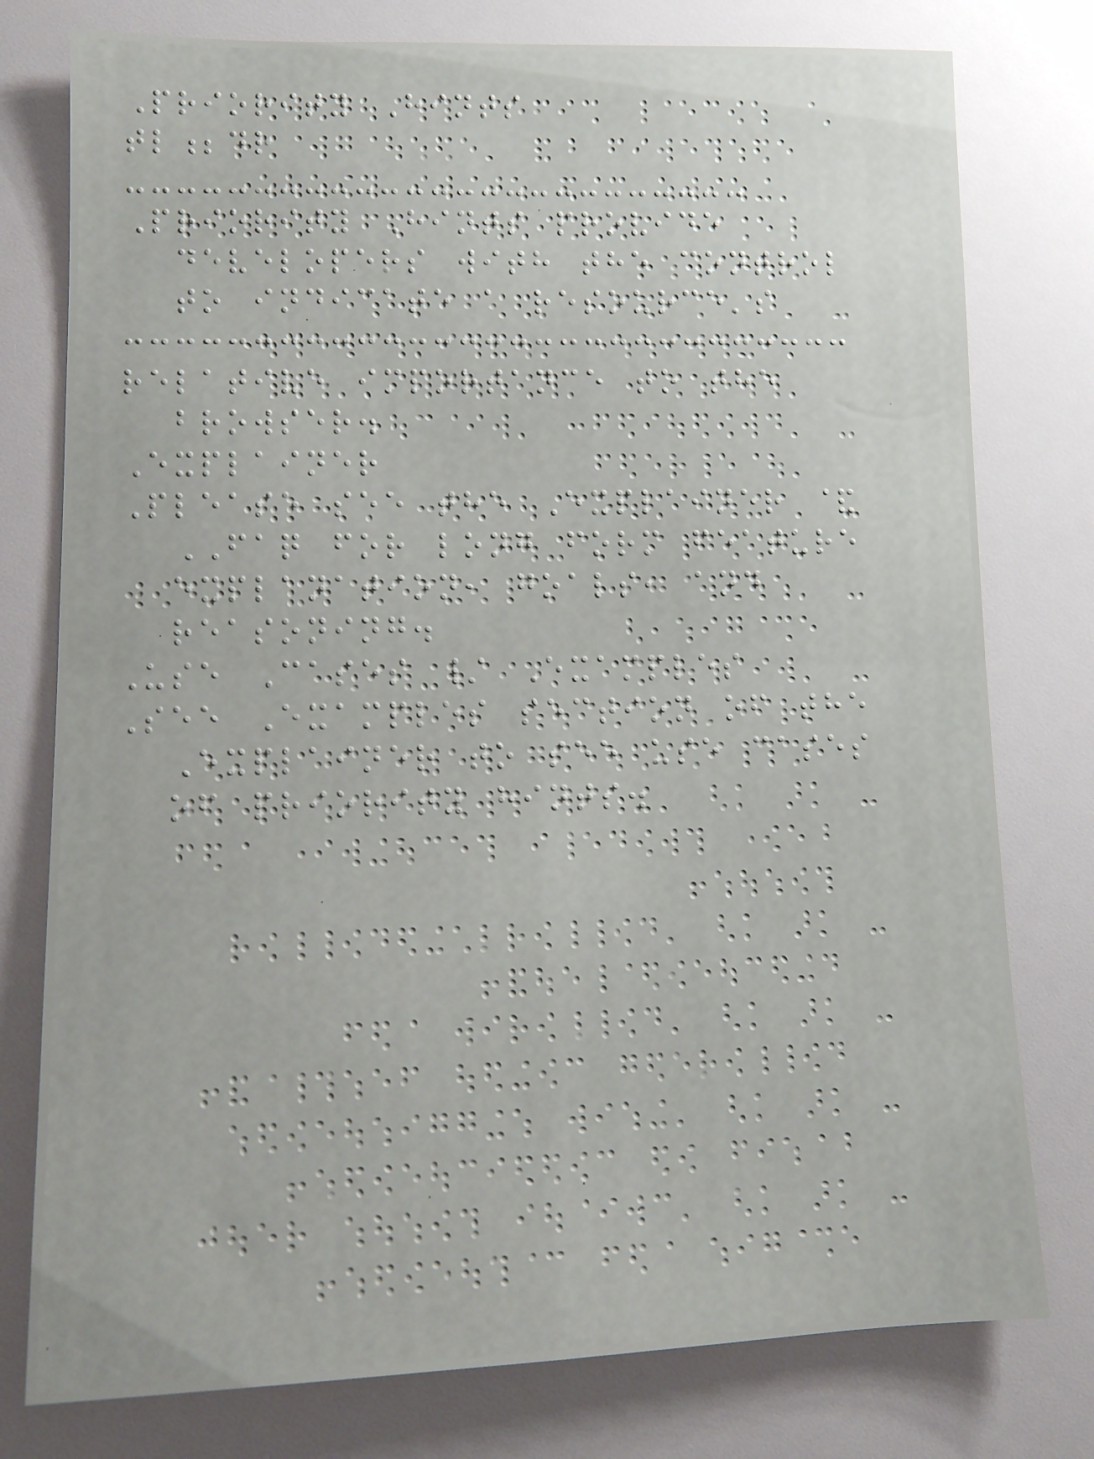Priority Hints
tl;dr
Priority Hints provide
developers with the control
to indicate a resource's
relative importance to the
browser.
Explainer
Please see the Explainer &
FAQ for long form feature
explanation, goals, and
reasoning.
Use Cases / Examples
See Examples section of the
Explainer to see use cases
of priority hints.
